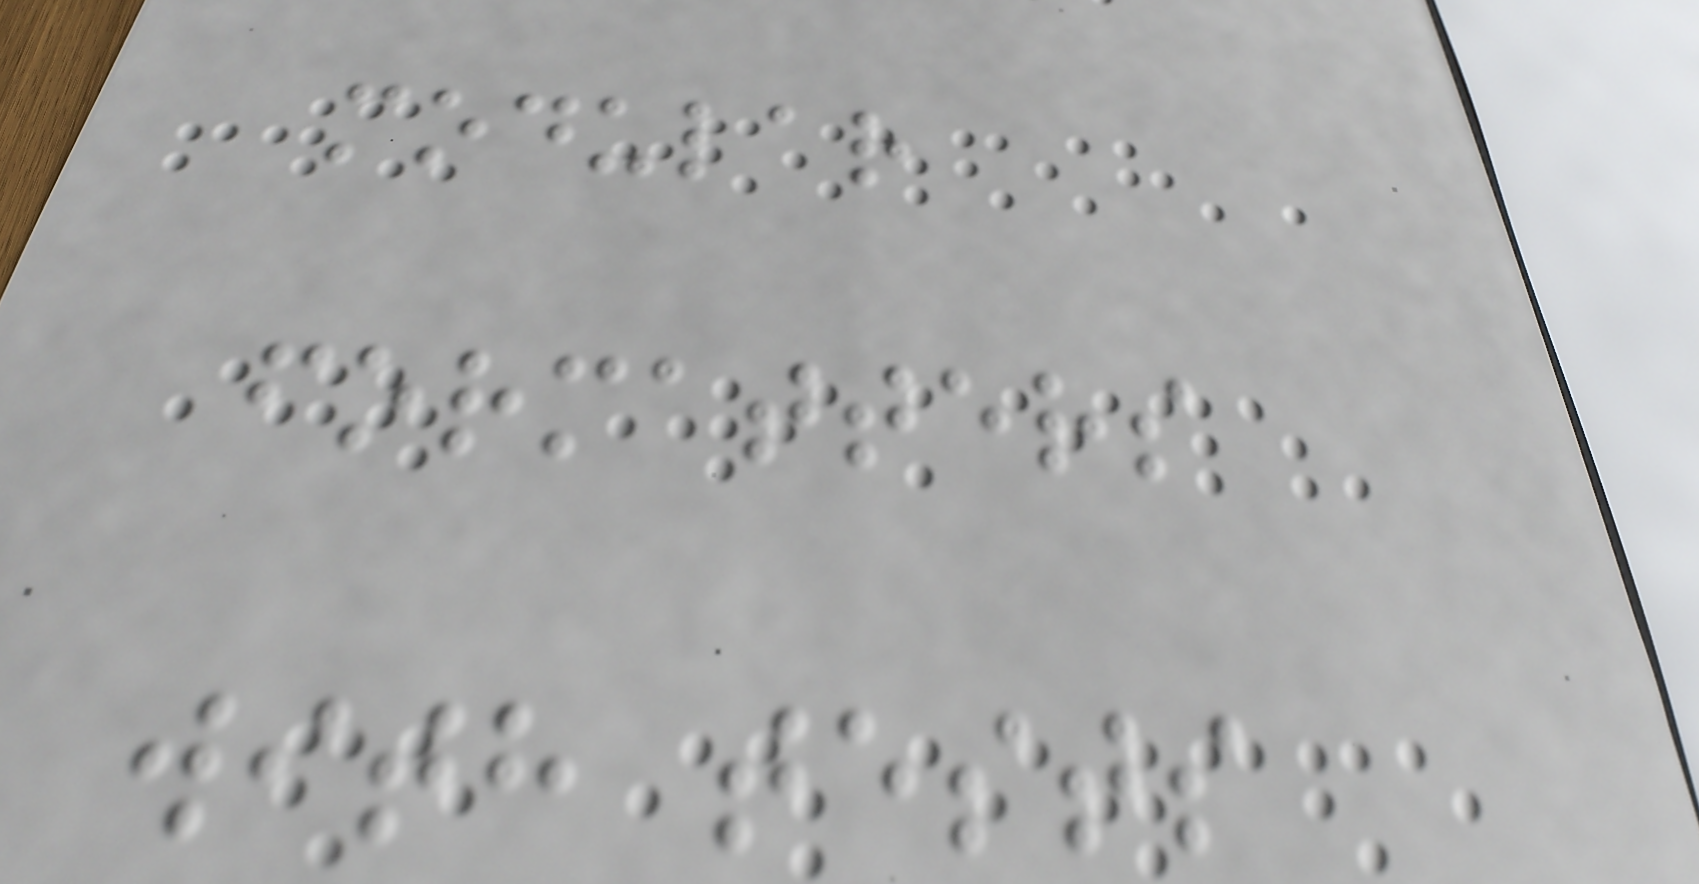modular
formatters
with tests
